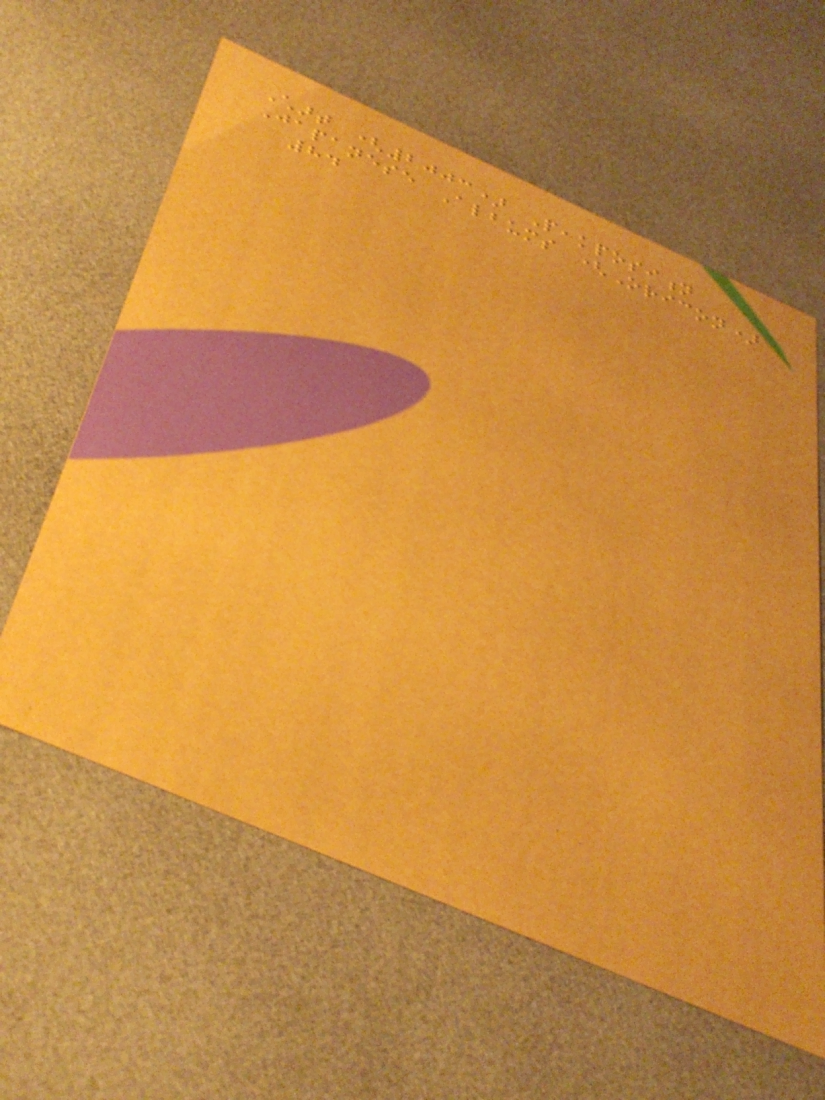Chart (2003) Peakposition
Japanese Albums (Oricon)
84
